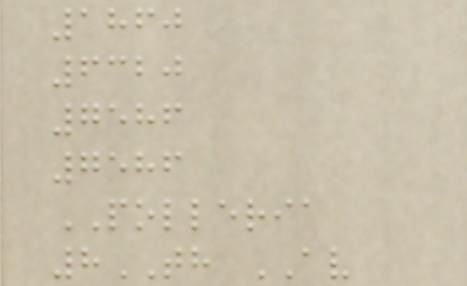1860
6320
7586
7586
POLLERIA
8TH AV
